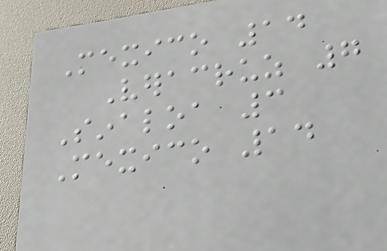Mexico 14
Veracruz 7
Sinaloa 3
Mexico 14
